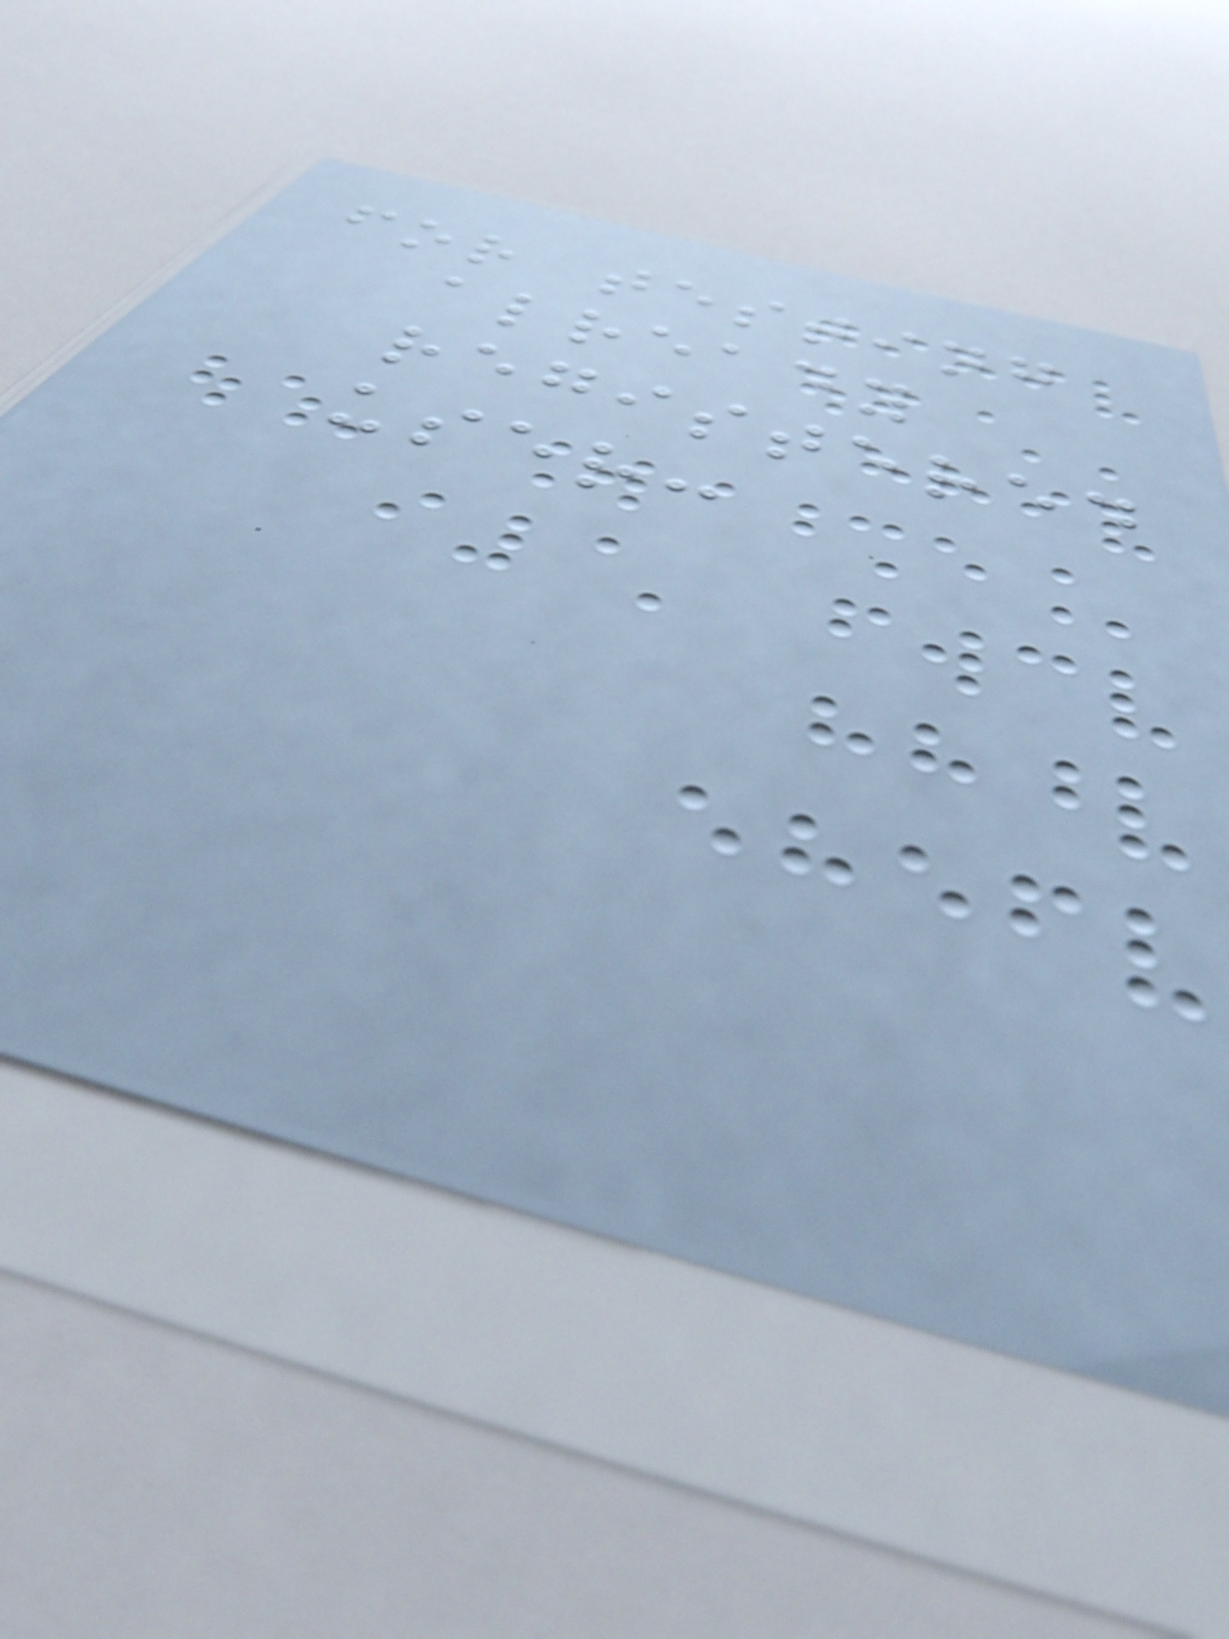for testing
already
registered
user:
